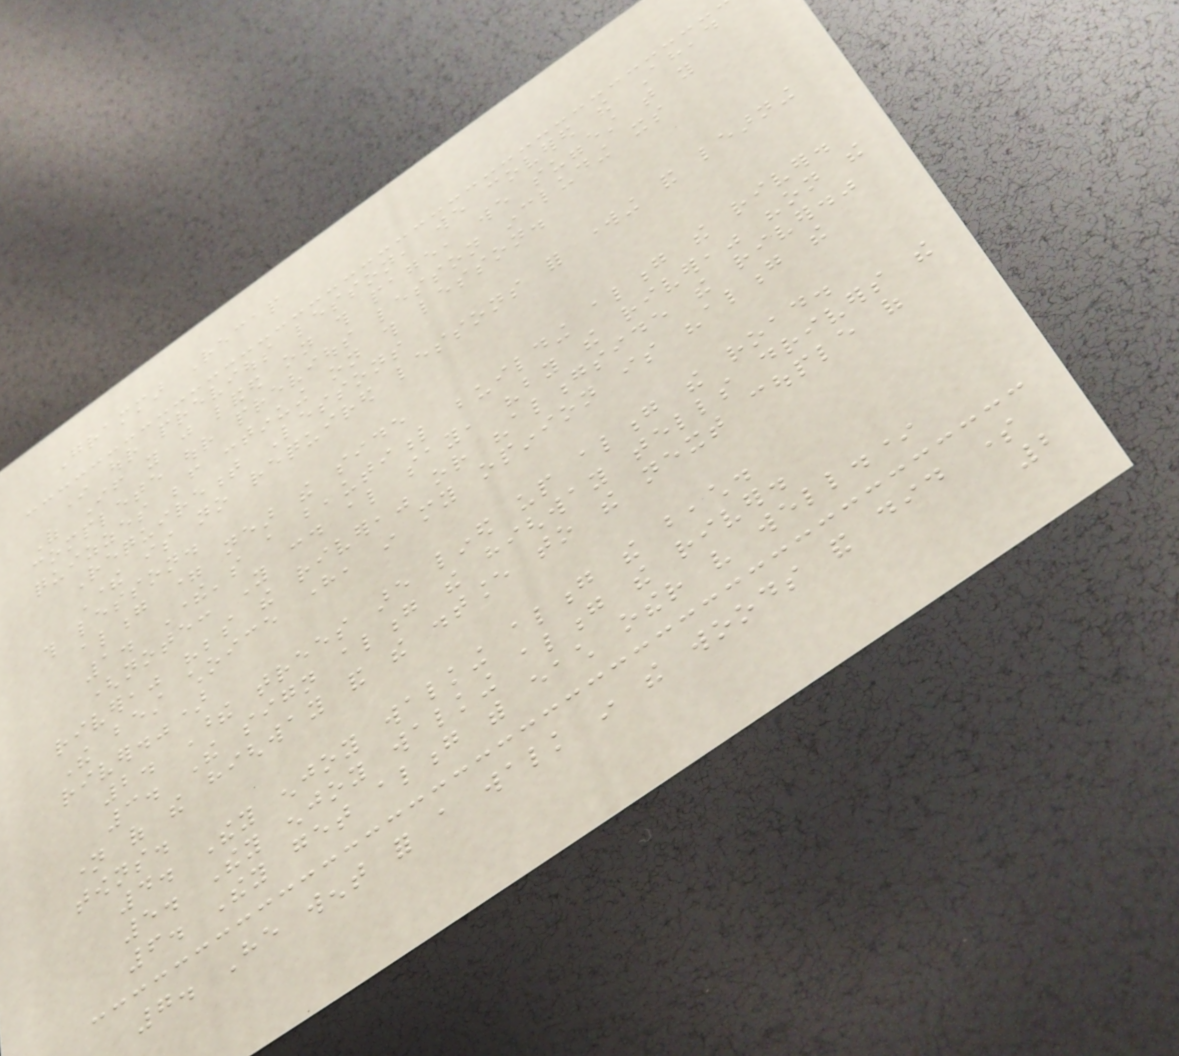Grammar Recap
In our previous lesson, we covered the Ahead
Of If you just landed on this page, we suggest that you
complete our previous lesson including its
quizzes before continuing on this lesson.
Requirement Lessons
There is no required lessons for working and learning
this lesson.
along = near the side
1. There's a beautiful building along the river.
(note: You could also say, "by the river," "on the
river," "beside the river," or "alongside the river."
The best choice here, in my opinion is "along the
river.")
2. These trees are lined up along the road.
3. The sign along the highway tells drivers the
name of the highway and the distance to the next couple of
towns.
4. They enjoy walking along the beach.
5. They enjoy walking along the river.
6. They get along with each other very well.*
7. He went for a walk in the woods and did some
2
